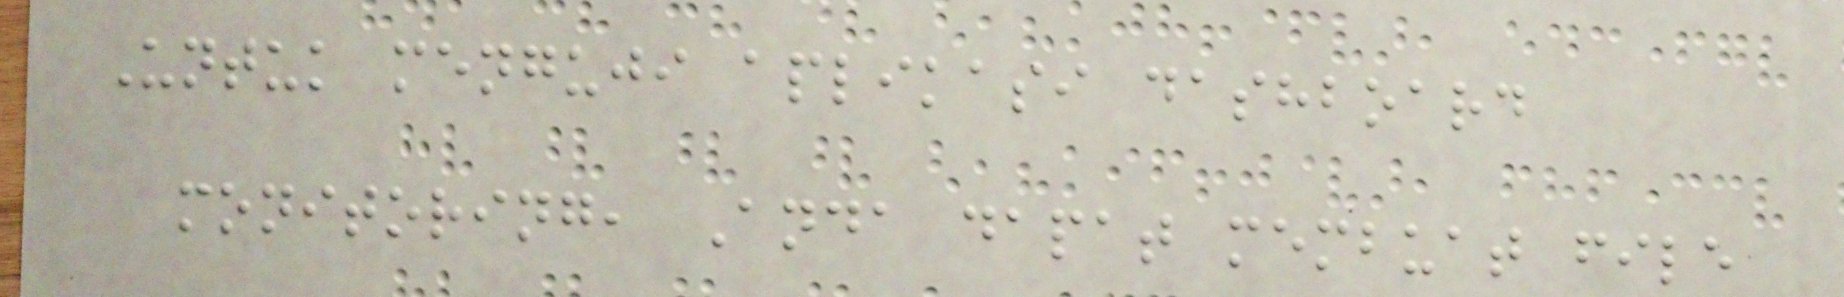Untuk menguji aplikasi dashboard
monitoring, Anda dapat membuat file
